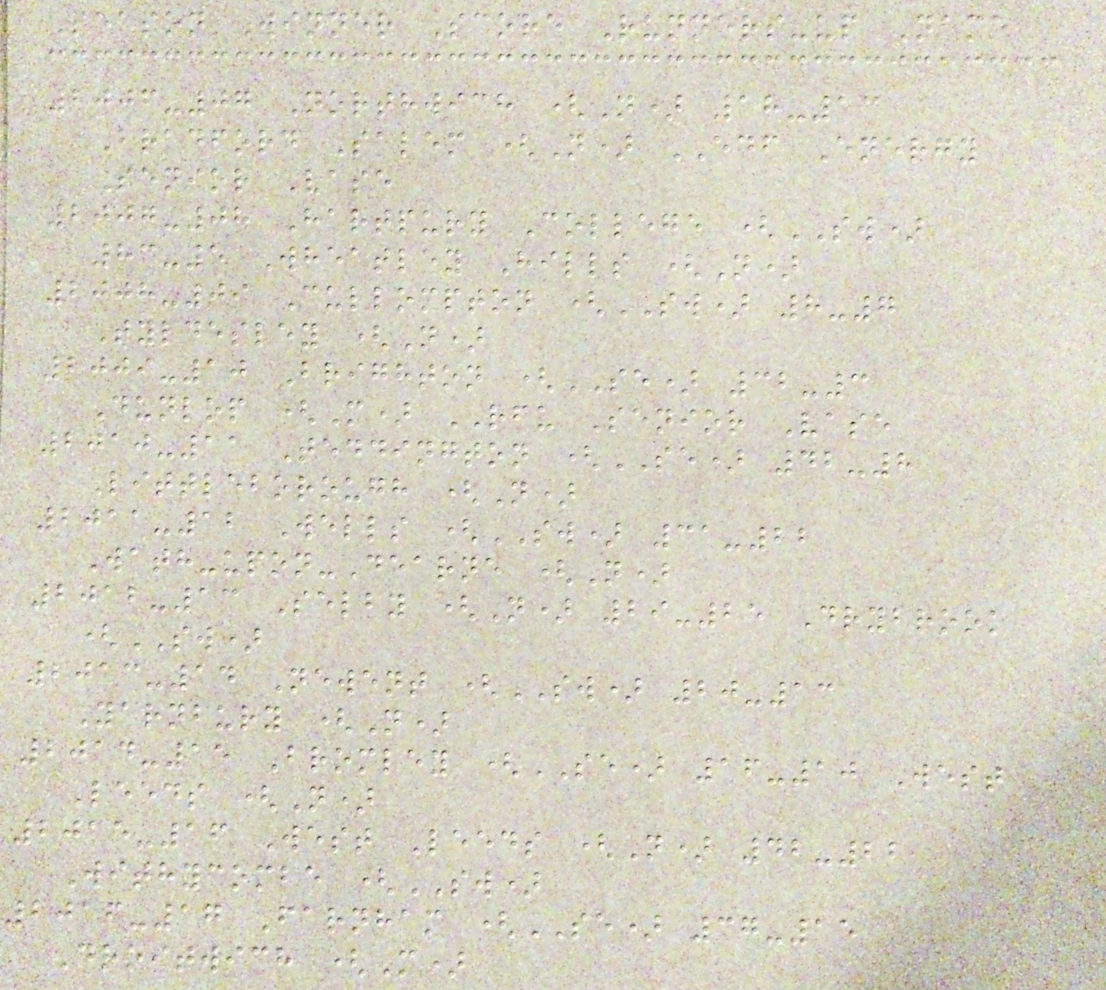Season Winner Score Runners-up Name
2006-07 Northwich (N) 18-13
Bradford Salem (N) EDF Energy
Senior Vase
2007-08 Hartpury College (SW)
83-5 Wheatley Hills (N)
2008-09 Cullompton (SW) 8-7
Tyldesley (N)
2009-10 Brighton (SE) 32-3
Dunlop (M) RFU Senior Vase
2010-11 Teddington (SE) 42-8
Littleborough (N)
2011-12 Wells (SW) 31-22
Wath-upon-Dearne (N)
2012-13 Selby (N) 29-25 Drybrook
(SW)
2013-14 Newent (SW) 20-13
Yarnbury (N)
2014-15 Bromley (SE) 16-10 West
Leeds (N)
2015-16 West Leeds (N) 42-22
Withycombe (SW)
2016-17 Farnham (SE) 37-15
Droitwich (M)
